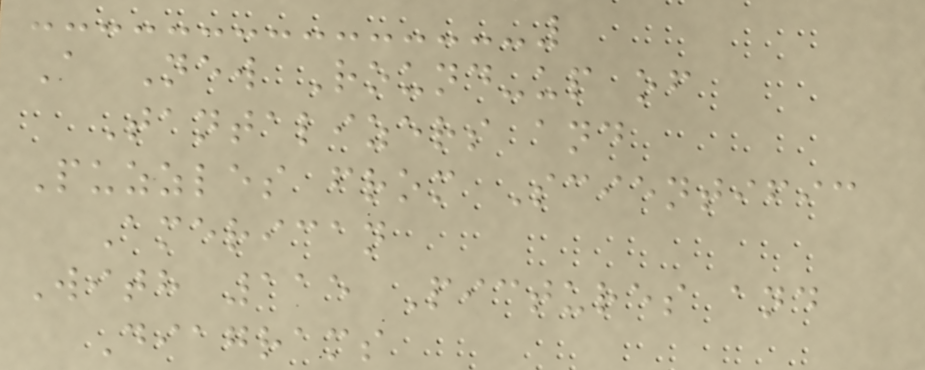A New Round-up of
Tantalizers and
Puzzles from Scientific
American
With 115 Pictures and
Diagrams
